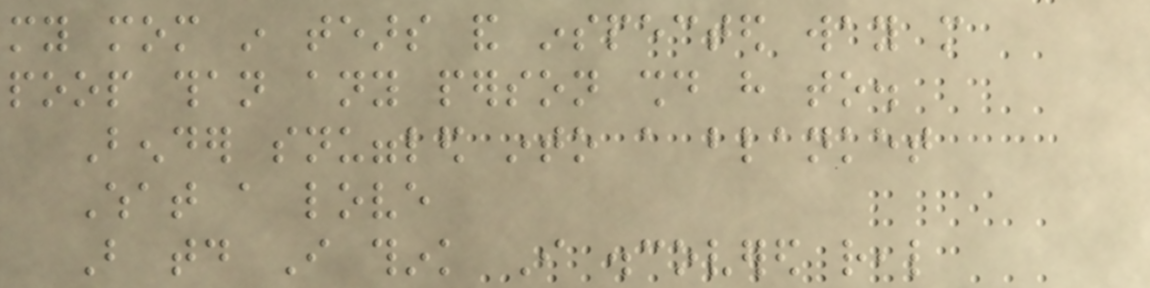my mom in tears and inspected way more
poop than any person should have to.
Bender snuggled into a blanket
What a love
But today I think I discovered real
